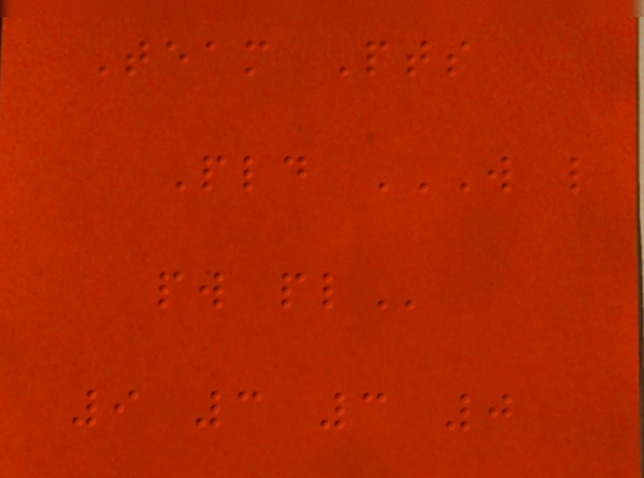Team Pts
Pld W L
PW PL
9 3 3 0
